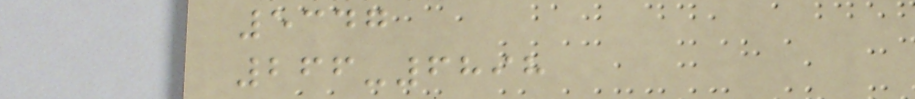5347
266-6898
